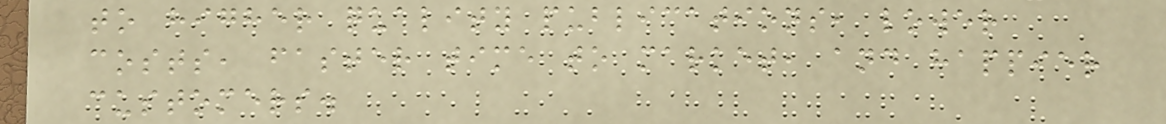to higher quality publications, lower
costs, faster time to market, and happier
customers.
